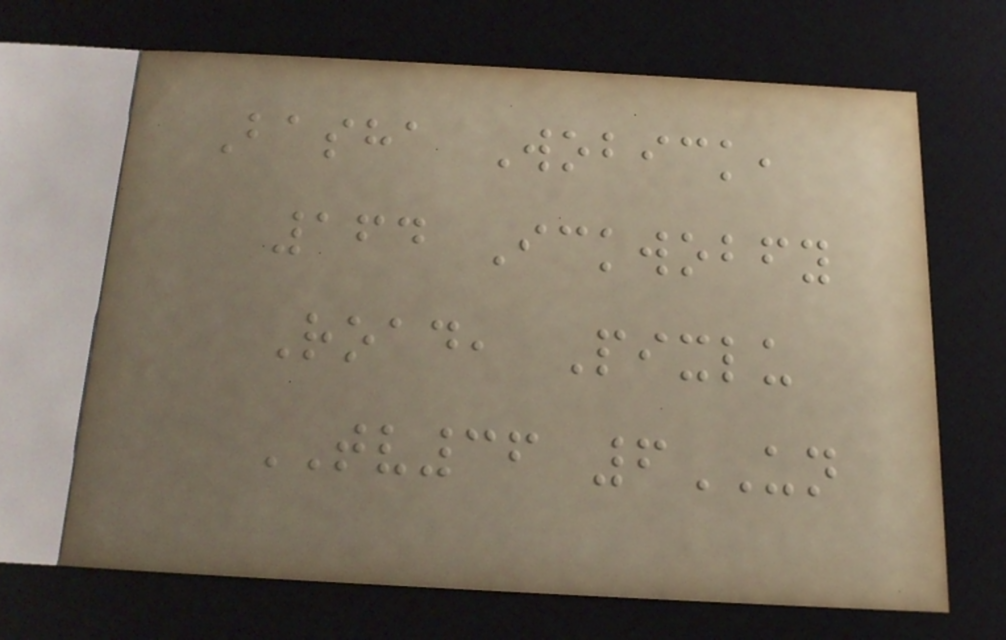Basha Wobick,
164 Ickwobfy
Road, Pixlu
TV36 6UN
